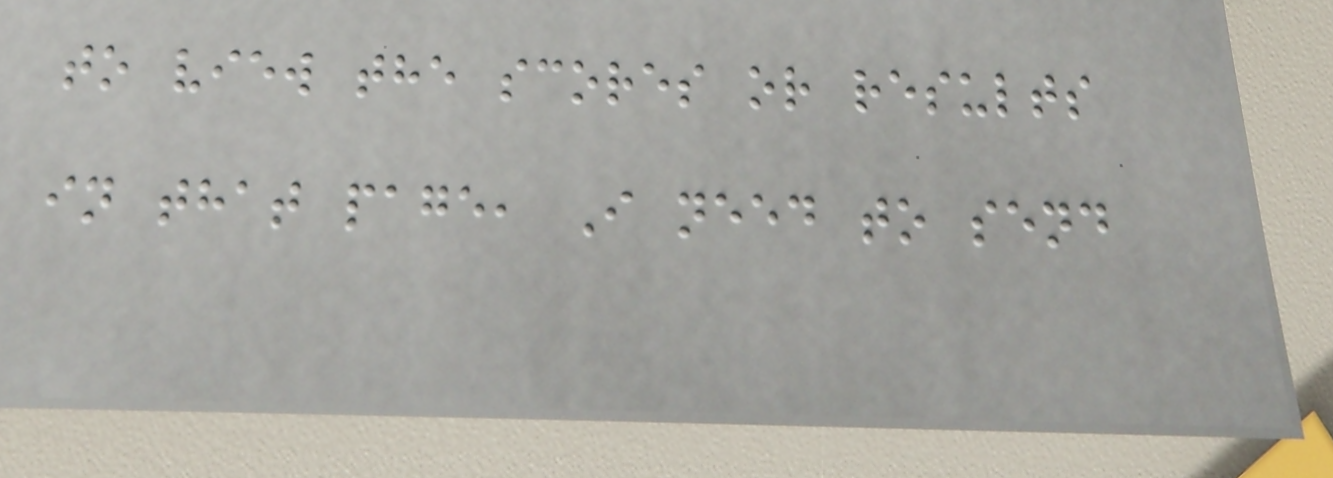to view the scores or results
in that page, I need to send
